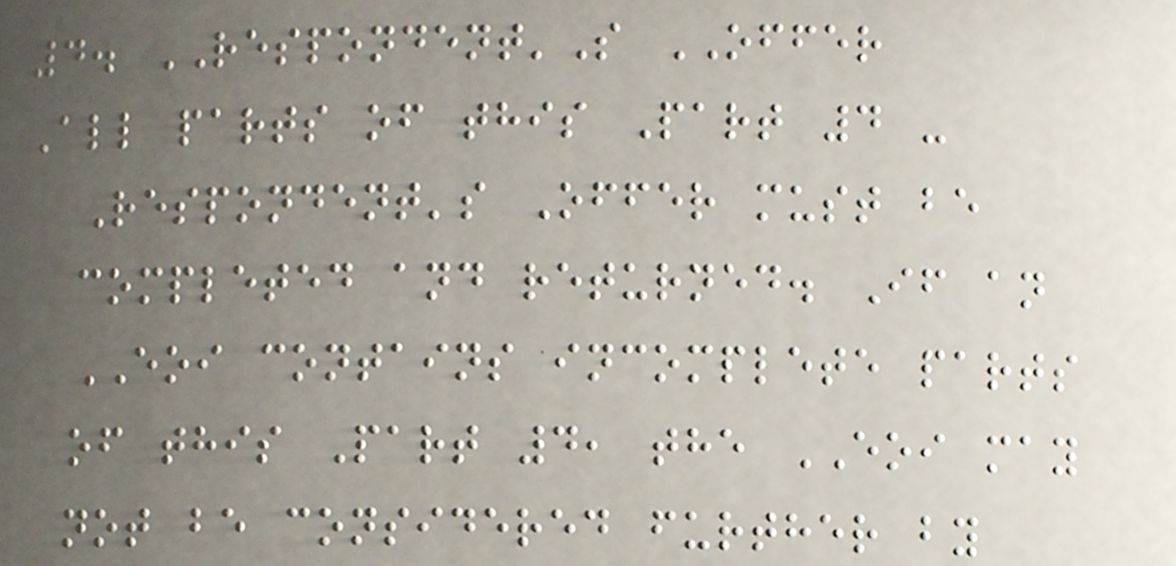4. RESPONDENT'S OFFER
All parts of this Part 4 -
Respondent's Offer must be
completed and returned. If an
EOI contains incomplete parts
of this Part 4, the EOI may
not be considered further by
